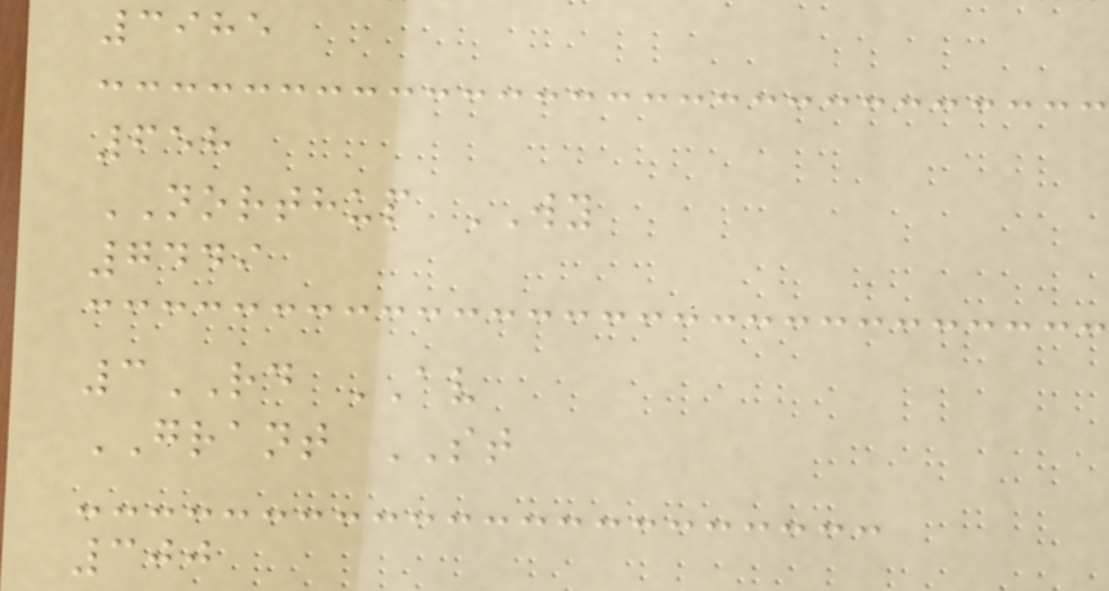3985
658
NORTHUP WY
7449
3RD AV
GRANT ST
300
